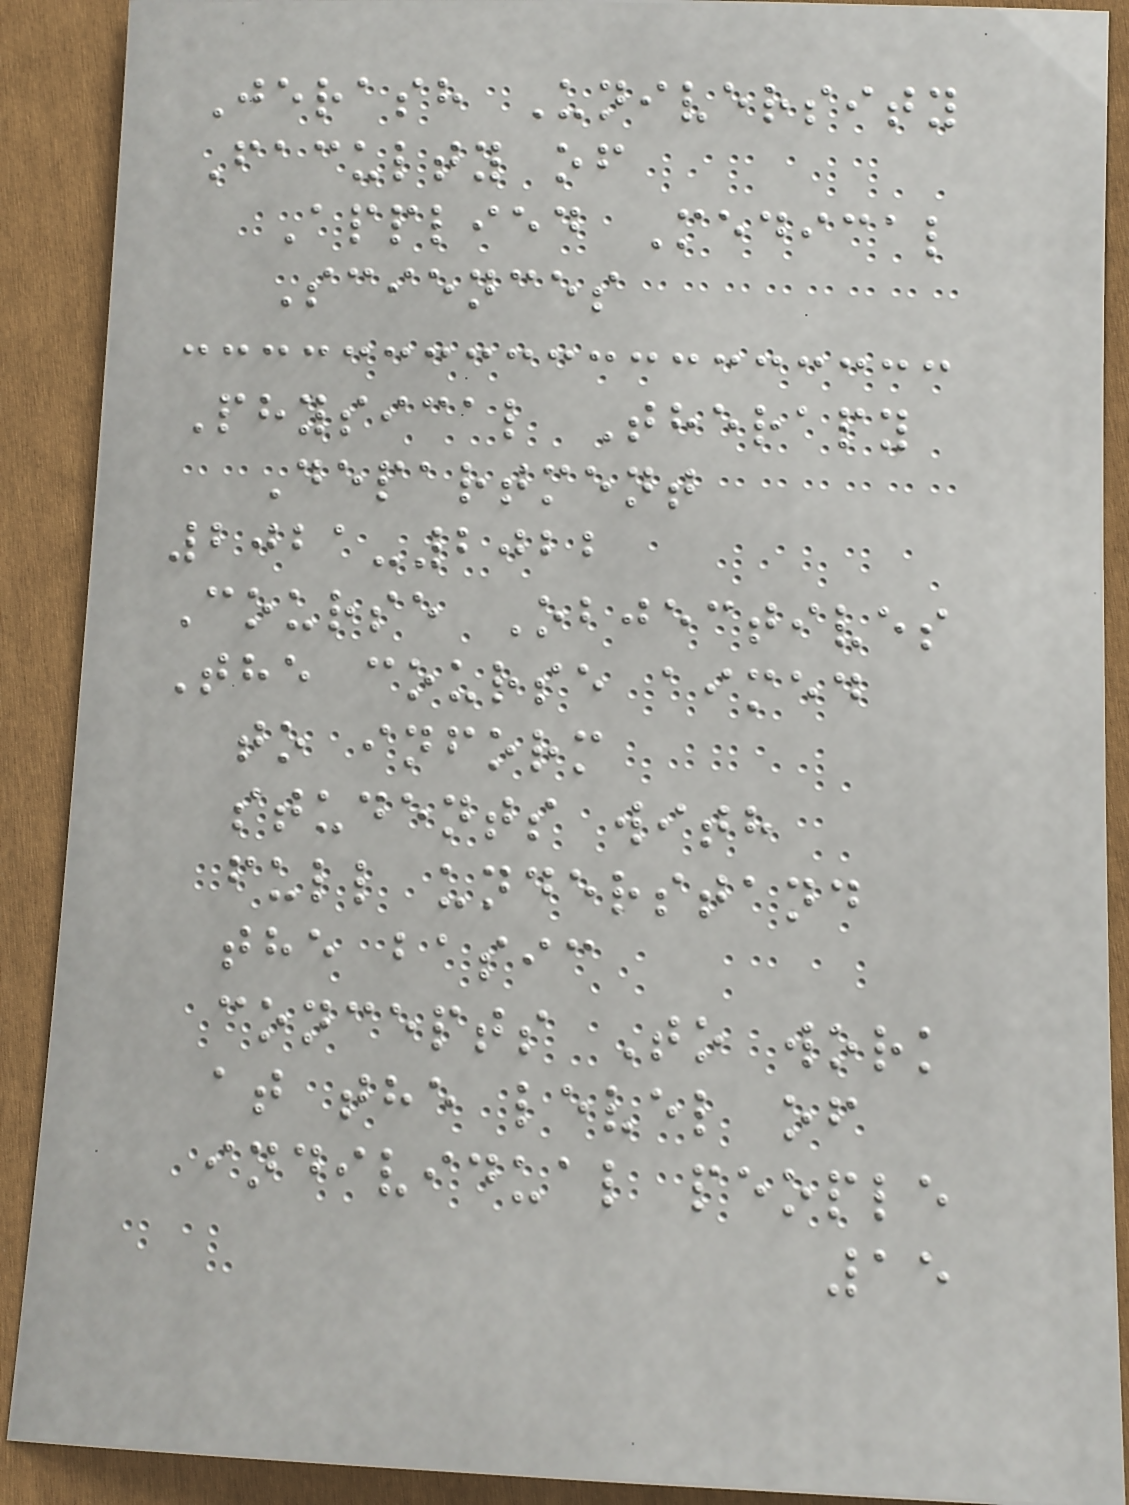Jerash University
Faculty of
Applied Medical
Sciences
Physical Therapy
Department
2021-2022
Course Objectives
The course aimed
to inform
students with
full understand
the basic
concepts To work
at the level of
individual people
15
